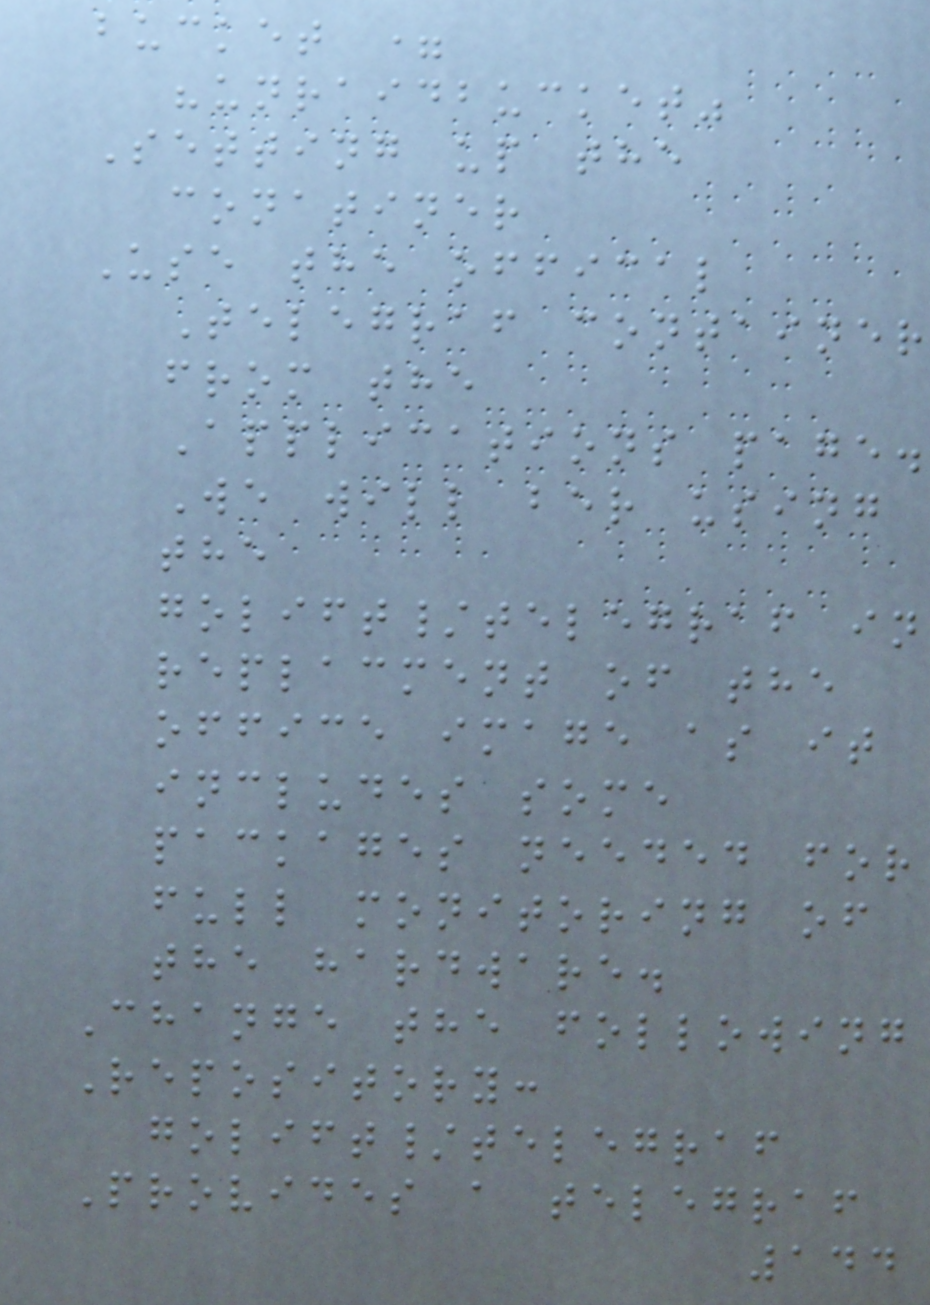bucket =
"unraidbucket"
Setting up the
conatiner
Use the offical
Telegraf container
from the
Applications page.
We will ber using
the
golift/telegraf in
replacment of the
office image as it
includes some
packages needed for
full monitoring of
the hardware.
Change the following
Repository:
golift/telegraf
Provides a telegraf
144
